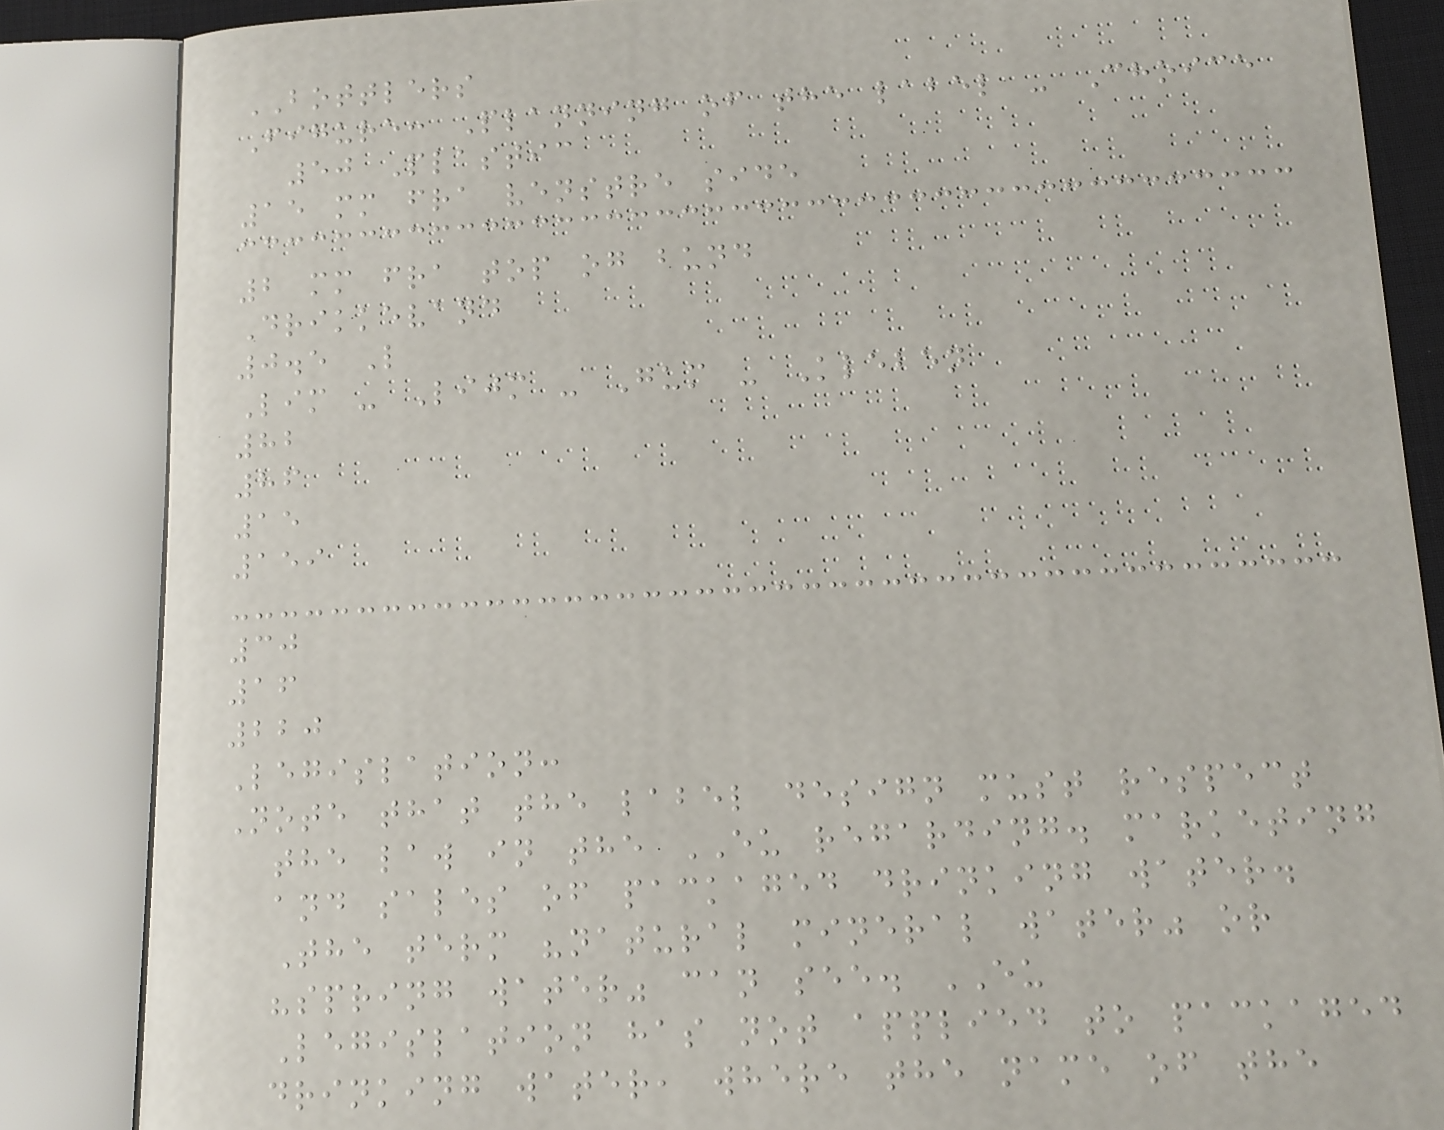BOTTLERS
Figure: Planning of the label - Choice
50 Plastic
15 mm fra venstre side
2 mm fra top og bund
Drikkevand
0.5 L
Lim - Lijm - Gum - Kleben
82
86
15
159
30
16
220
Legislation:
Note that the label design must respect
the law in the EU regarding. marketing
and sales of packaged drinking water.
The term "natural mineral water" or
"spring water" can see. EU
Legislation has not applied to packaged
drinking water, where the name of the
